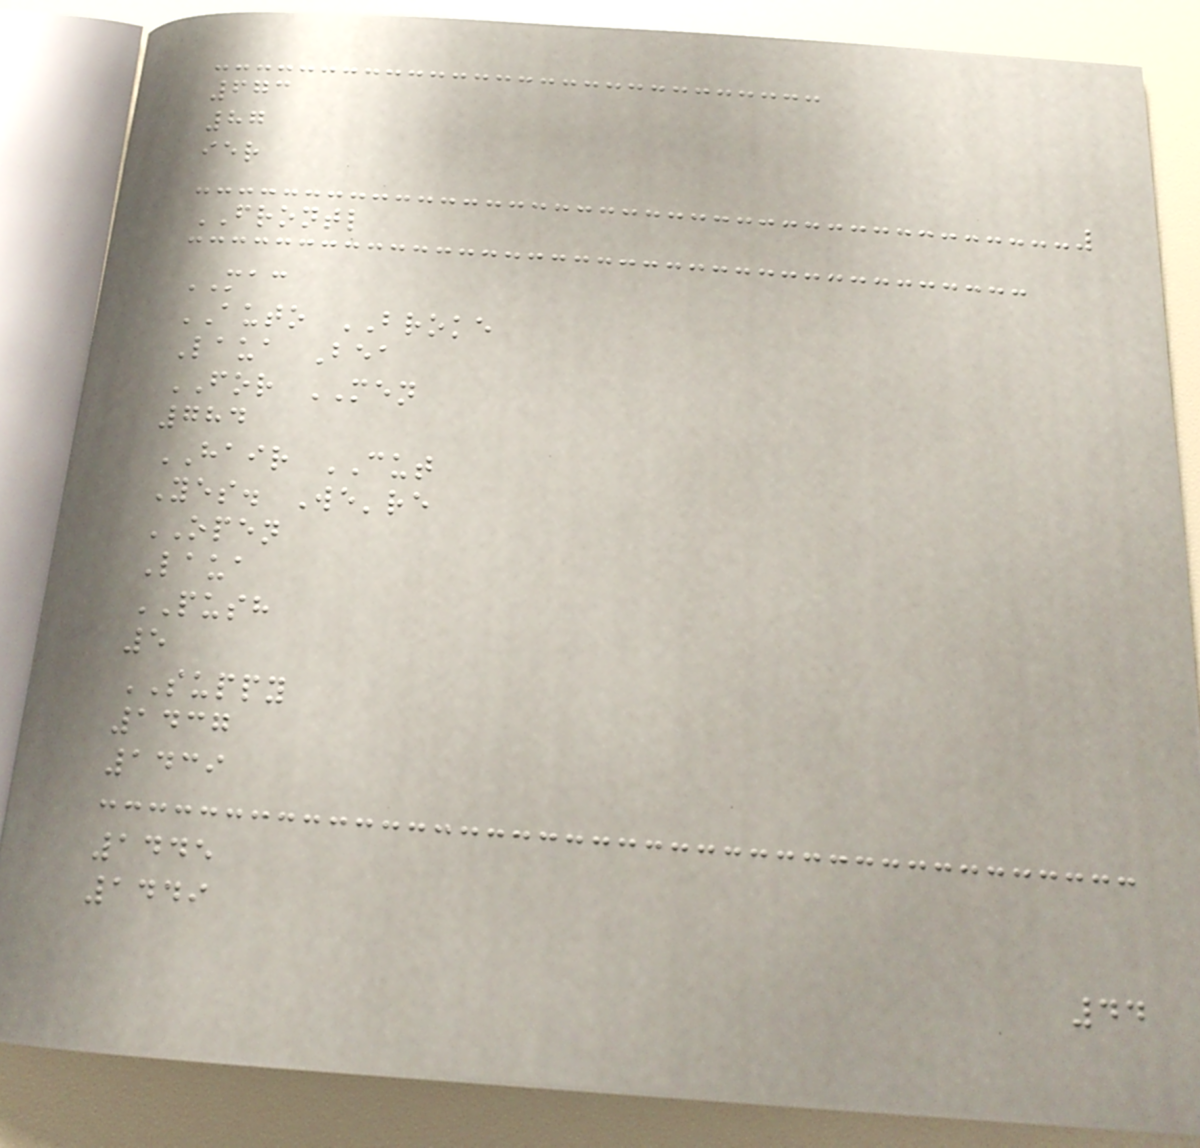673
87
ier
FRONTL
MAC
AUTO BROKE
Laua Bea
FOR MEN
784
HAIR CUT
Yes. We're
OPEN
Laua
PUSH
5
SUPPY
1437
1439
1445
1449
44
